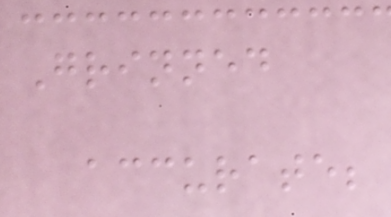Grinned
accurate;
